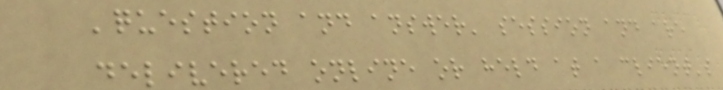'question and answer' session and are
delivered online or held at a client's
